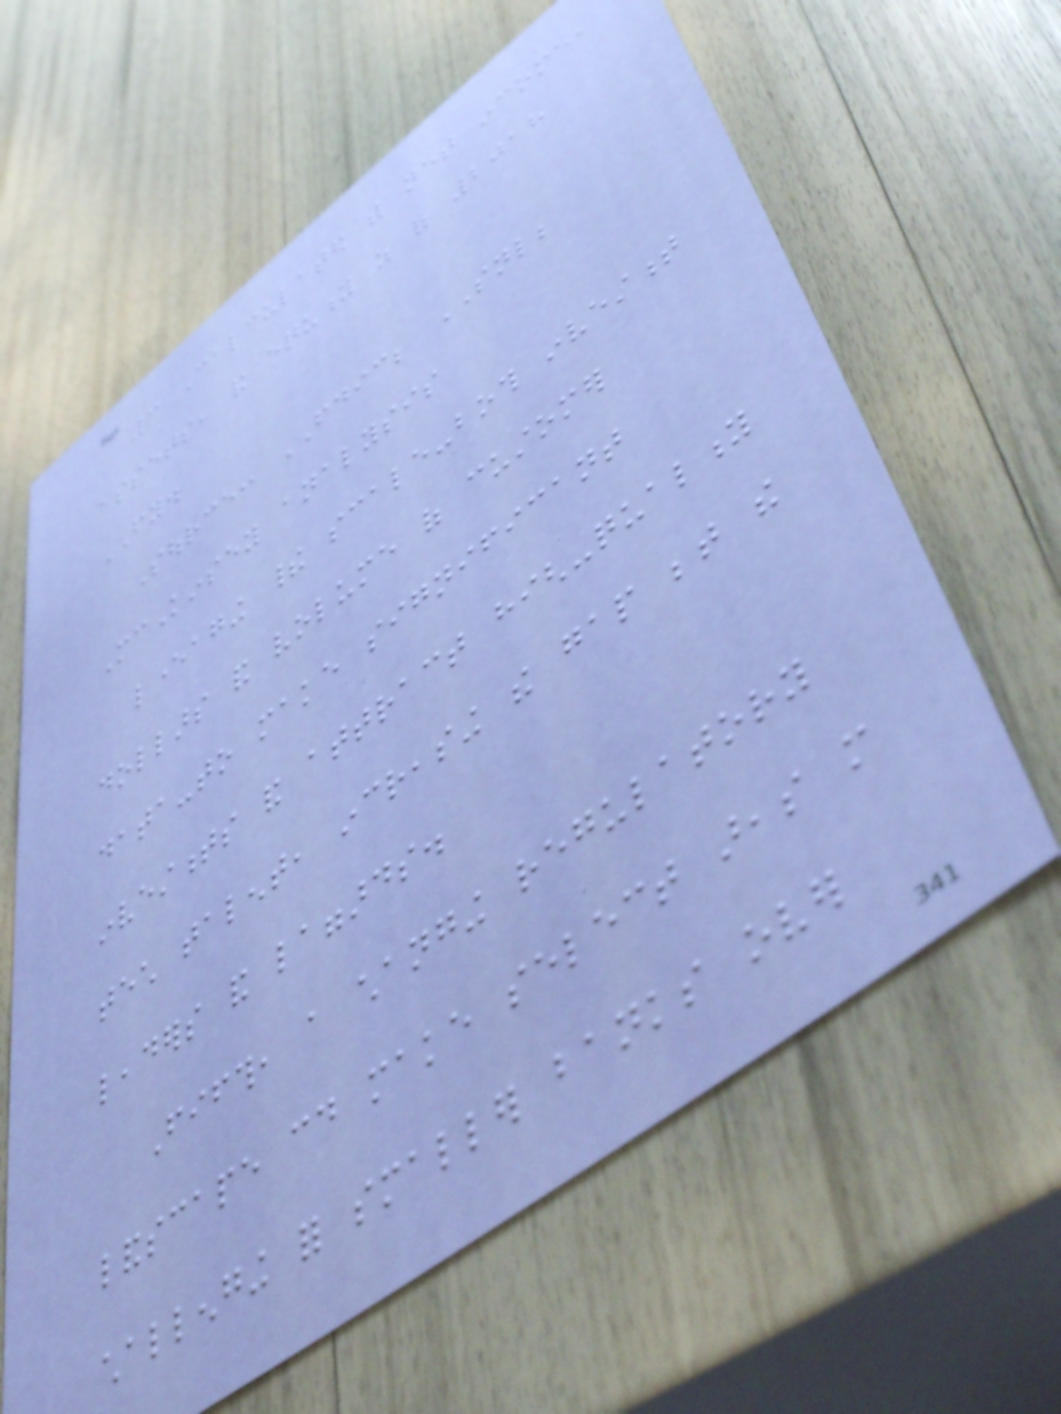3 Calculated with net income,
assets, and equity as of 2018
FY.
Source: FDIC; SNL;
McKinsey analysis
leveraging their scale-both investment
dollars and volume of customer
data-to make significant
investments and attract high-quality
tech talent, increasing the gap between the
leaders and laggards.
Fifth, a changing regulatory
landscape could make select areas more
challenging for smaller banks over
